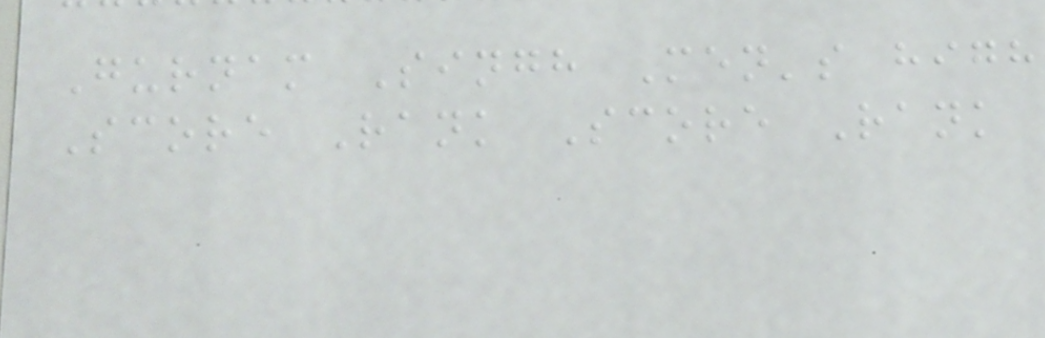Gurnam Singh Men's high
Score Rank Score Rank
